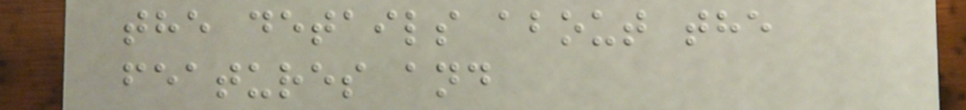the details about the
features and
